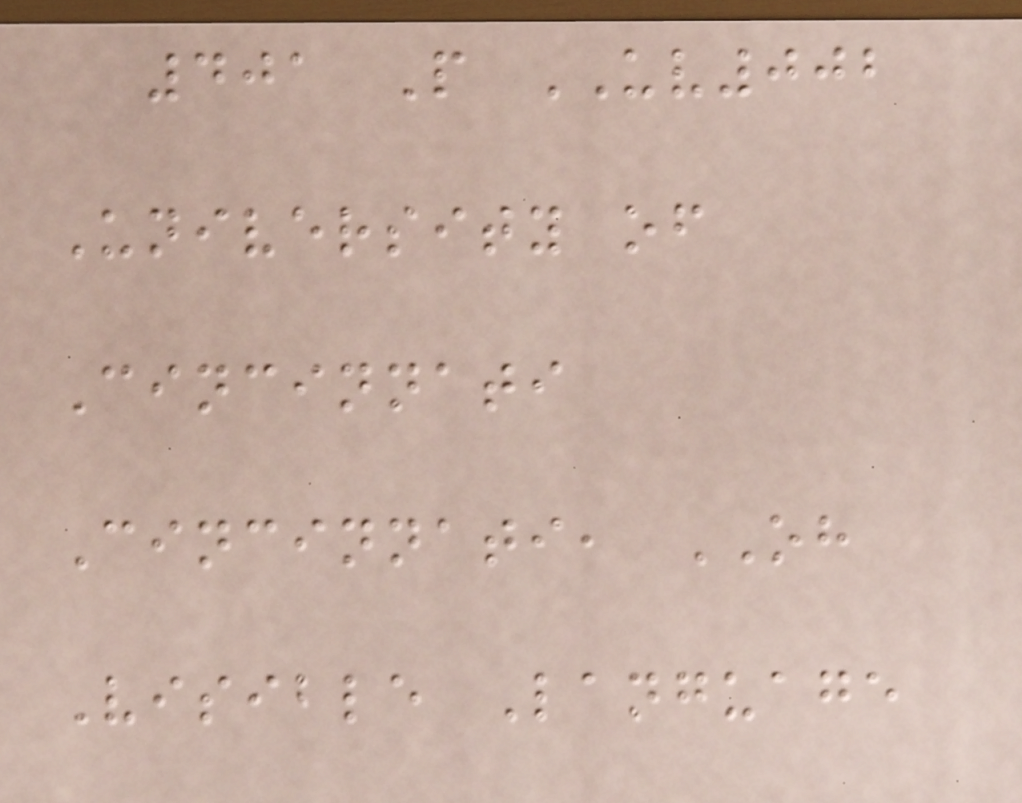401 P UV002
University of
Cincinnati
Cincinnati, OH
Visible Language
